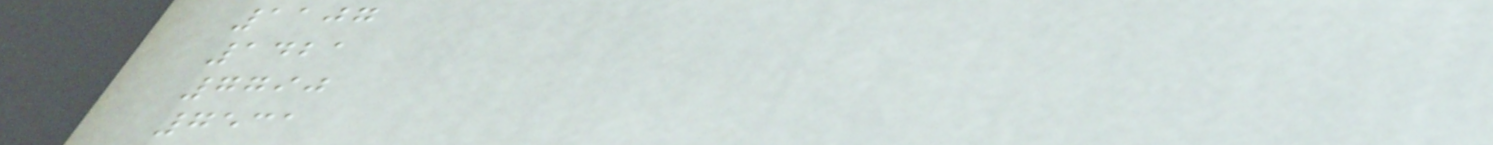1107
1421
7790
7531
